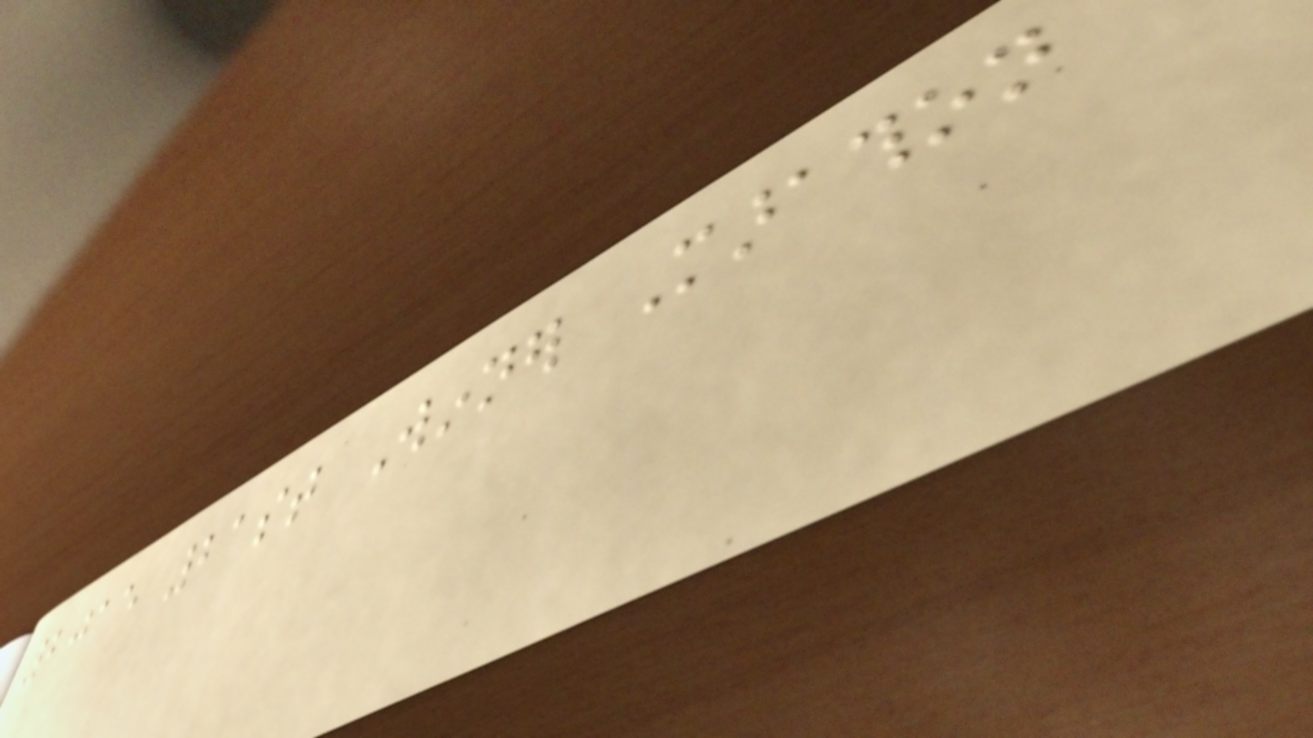2015 21st Winner Marathon
